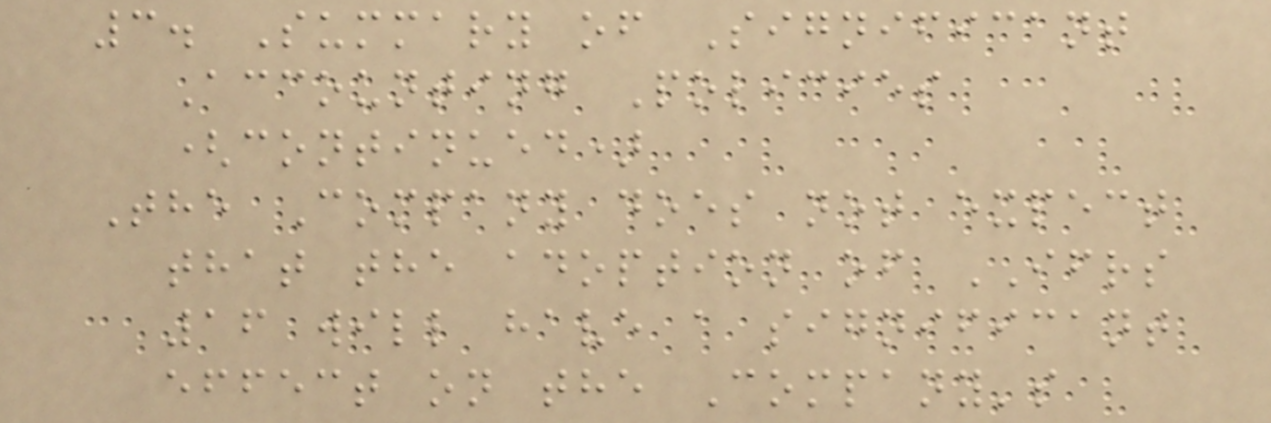3. Summary of Significant
Accounting Policies
(continued)
The Company does not expect
that the adoption of IFRS
16 will have a significant
effect on the Company's
